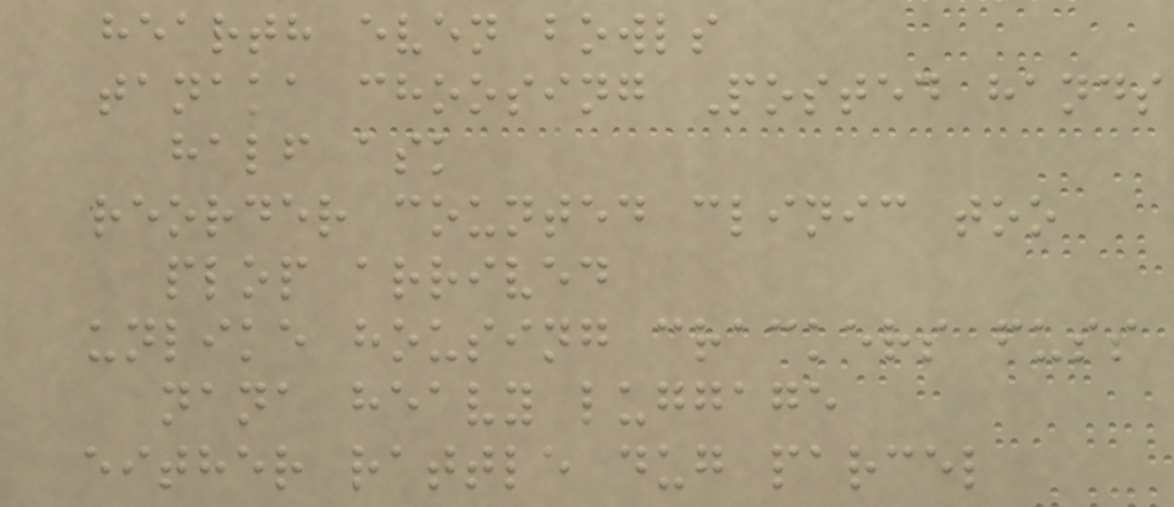hearth even bowls
tanaka choosing Posted hands
half ask
reorder counted clinic too
plop arrived
unlike housing crackers fuss
nana heavy luggage
either rattle dug parcel
